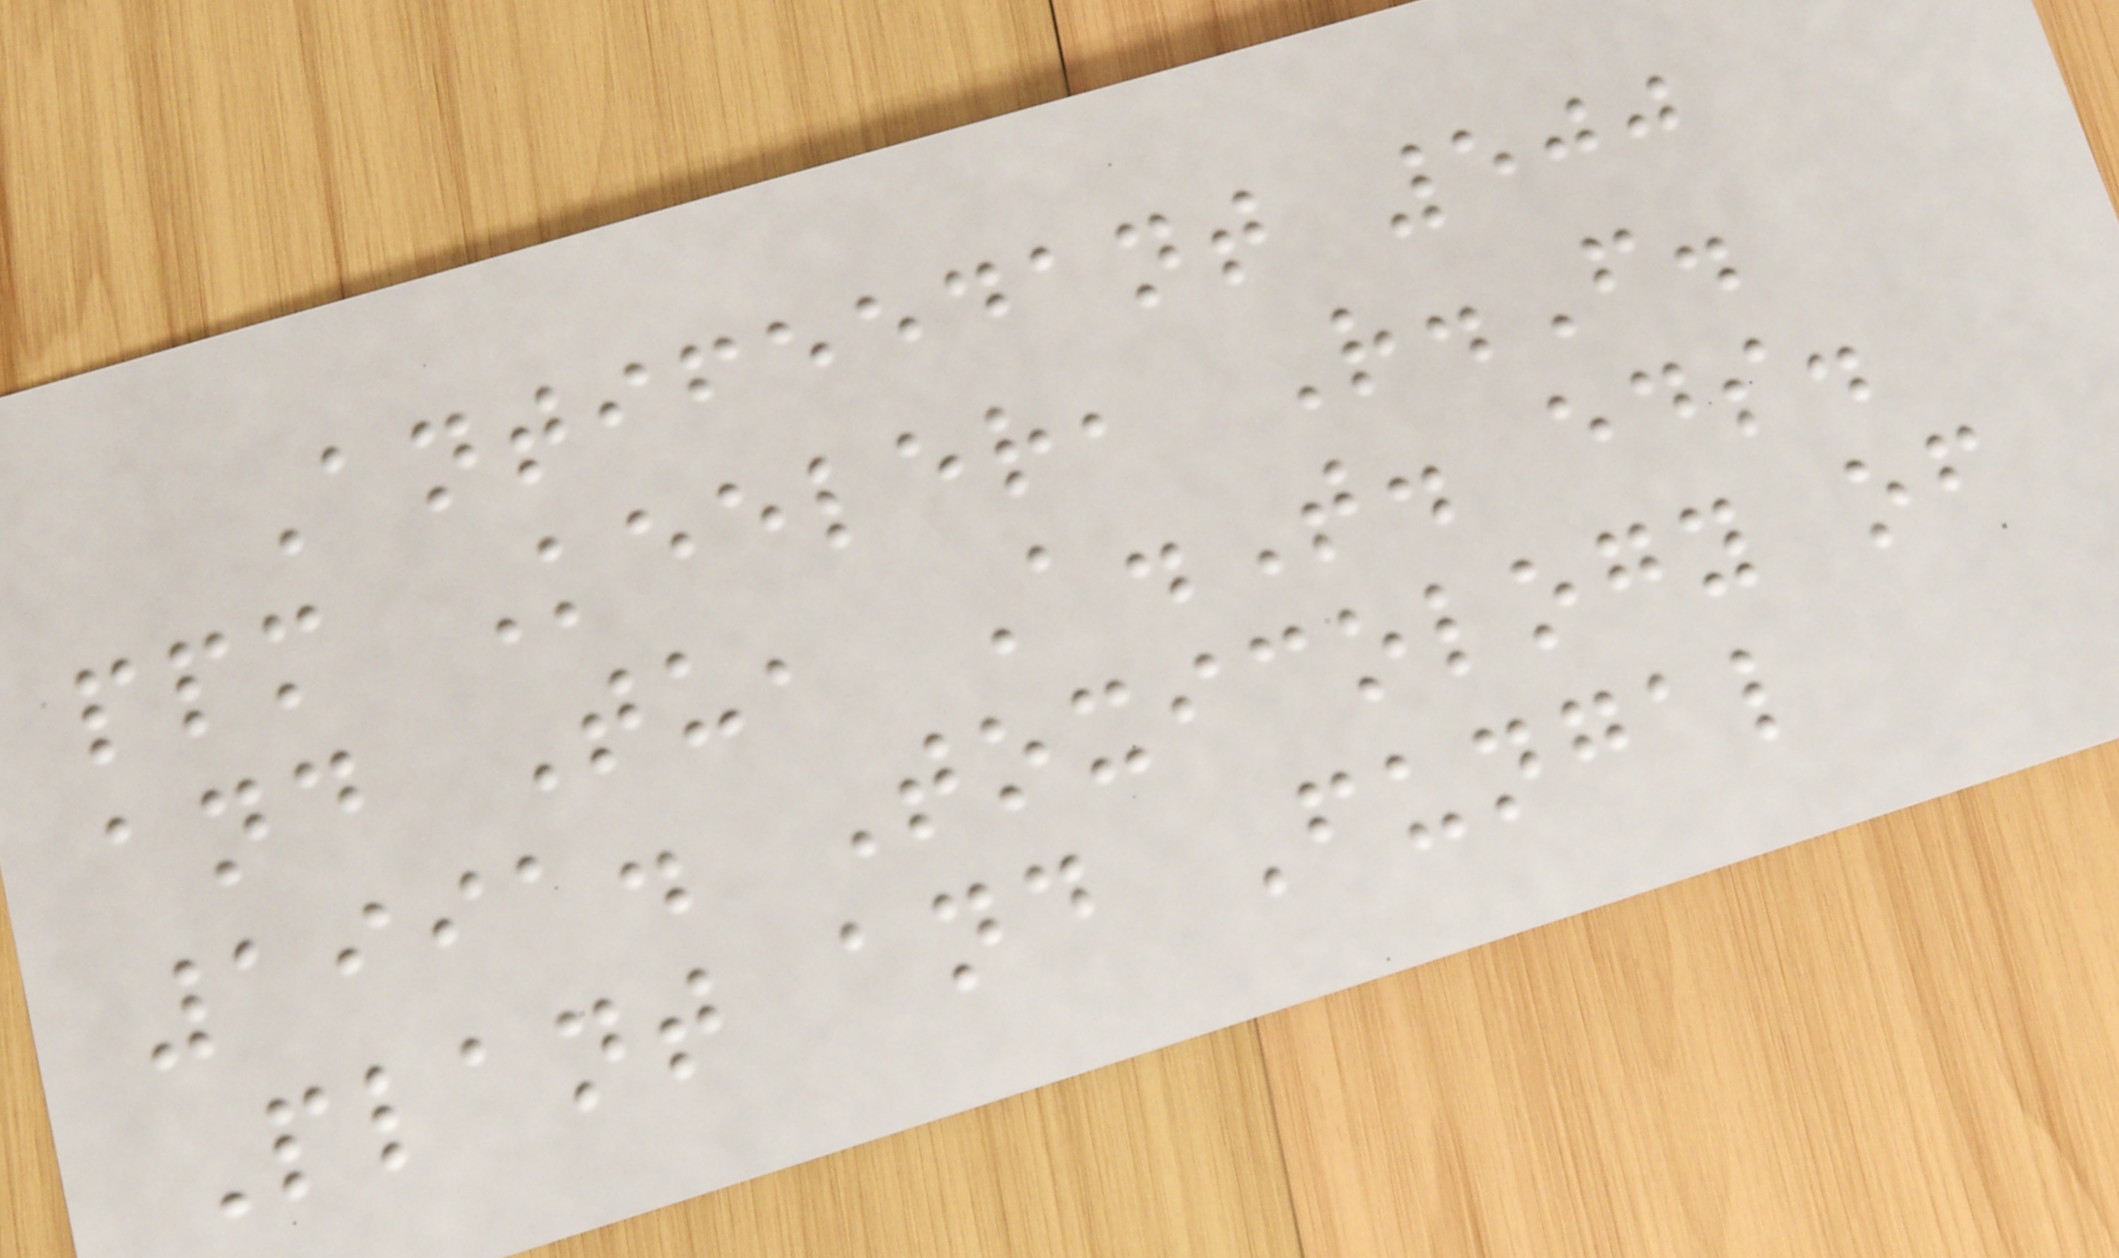Antifeedant 500
ppm Keeler, R.F.
and Tu, A.T. eds.
1991. Toxicology of
Plant and Fungal
